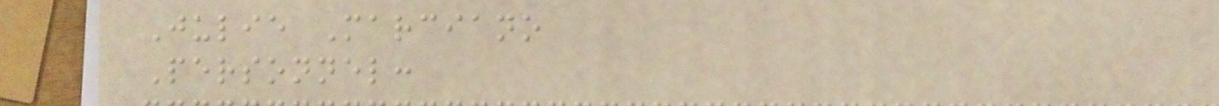Julie Marciano
Personnel:
